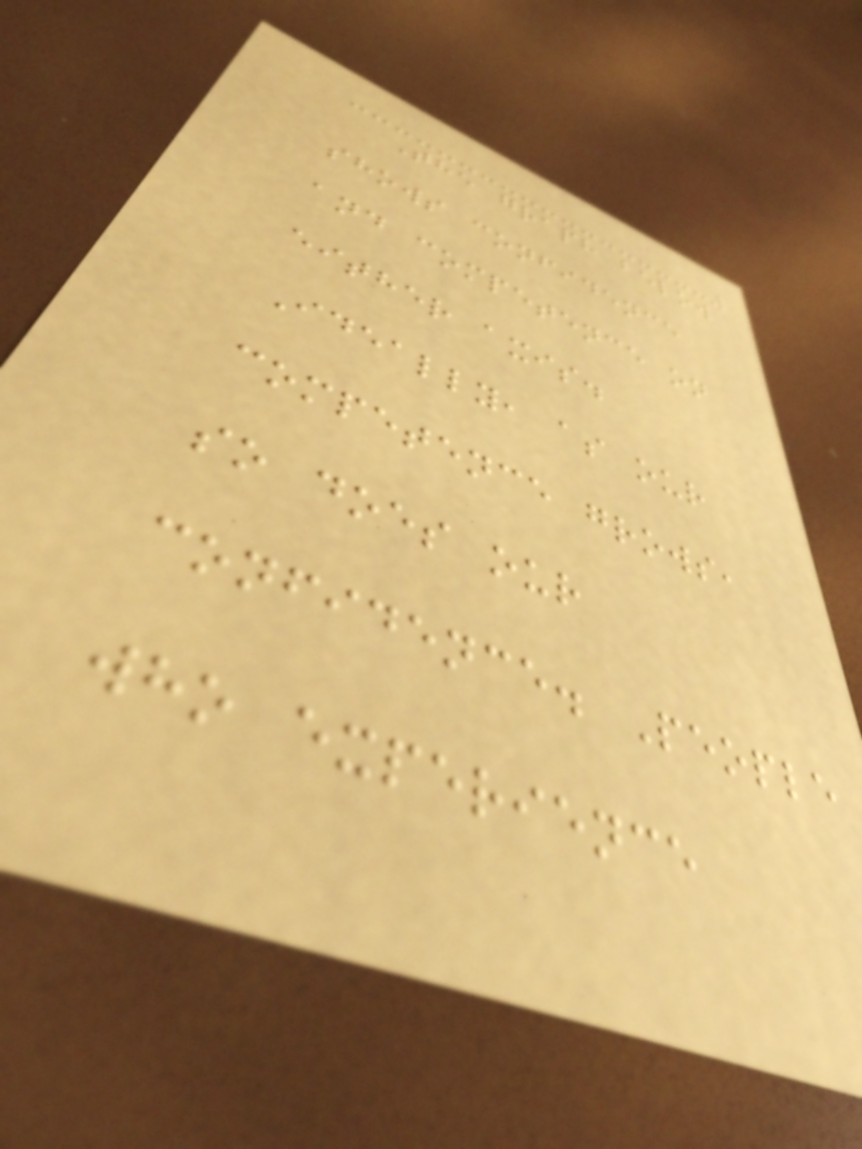The graph below
shows confidence
and competence on
either axis.
Ideally, as our
competence grows,
so does our
confidence. People
who experience
